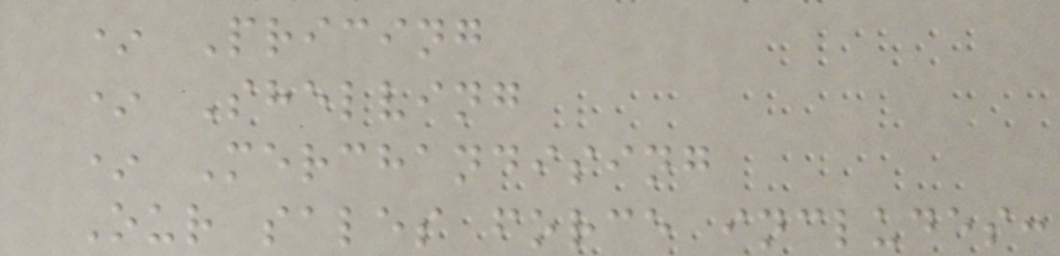* Pricing
* Shelving
* Merchandising
Our sales force includes:
